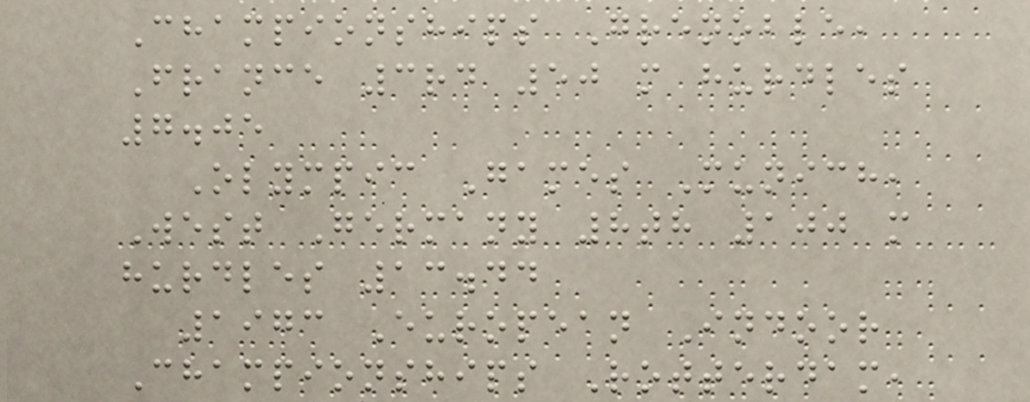Championships Grenoble,
France 3rd 50 m hurdles
7.05
Olympic Games Munich,
West Germany 8th 100 m
hurdles 13.44
1973 European Indoor
Championships Rotterdam,
